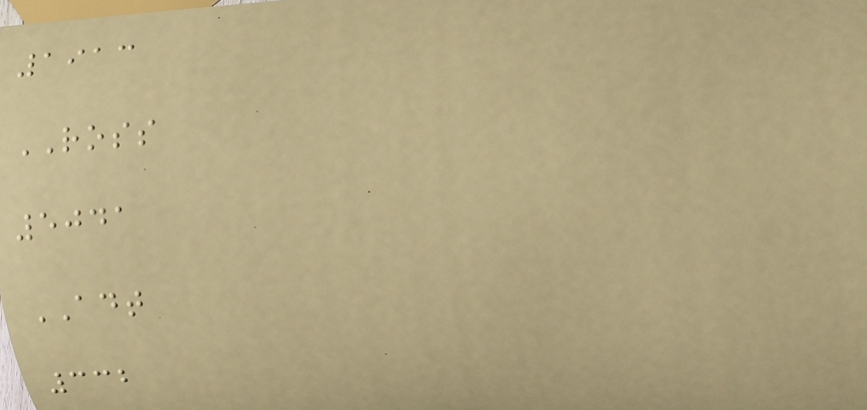1913
ROSS
5041
ADT
332
